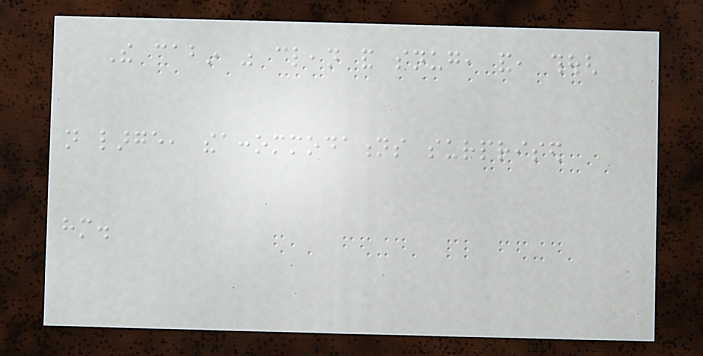The cabin was clean and snug, and, though
not large, theaccommodations surprised
him.
